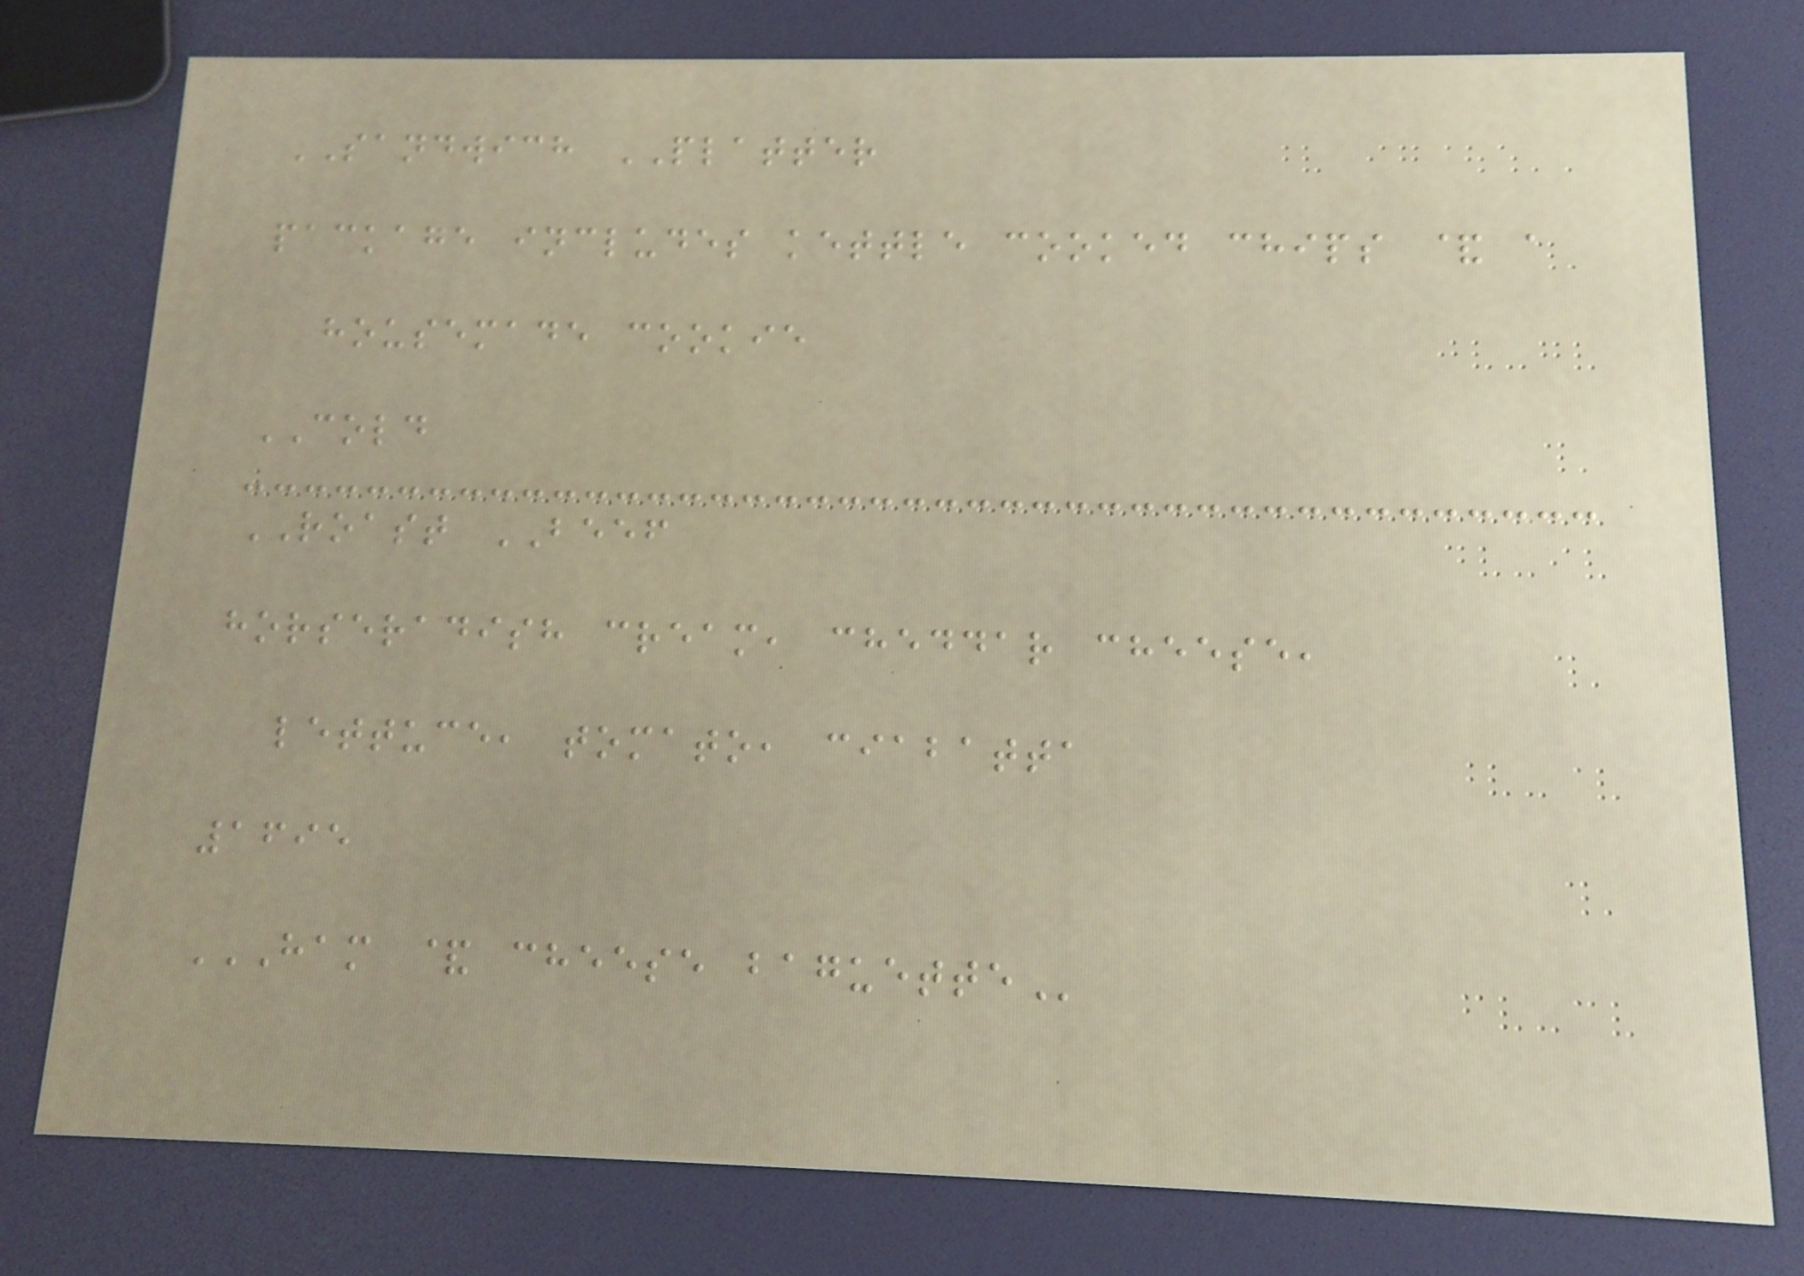SANDWICH PLATTER
package includes kettle cooked chips & a
housemade cookie
COLD
ROAST BEEF
horseradish cream, cheddar cheese,
lettuce, tomato, ciabatta
1695
HAM & CHEESE BAGUETTE
